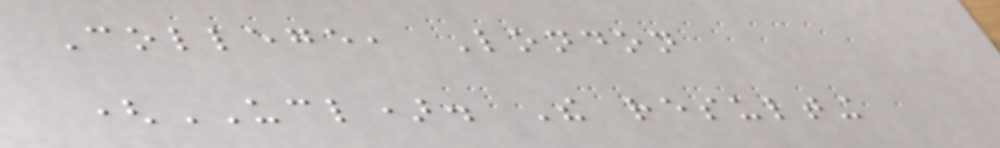College, London
(UCL). The resulting
